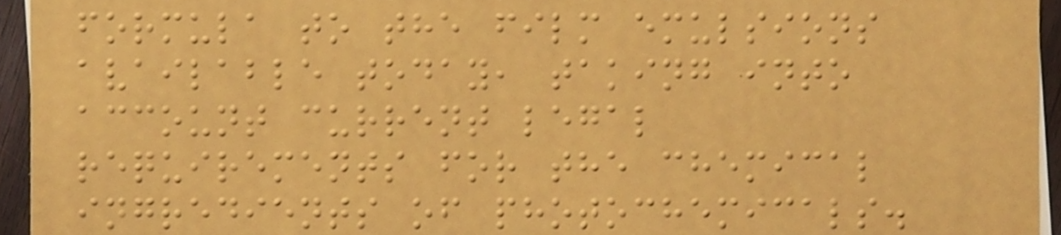formula to the film emulsions
available today, taking into
account current legal
requirements for the chemical
ingredients of photochemicals.
